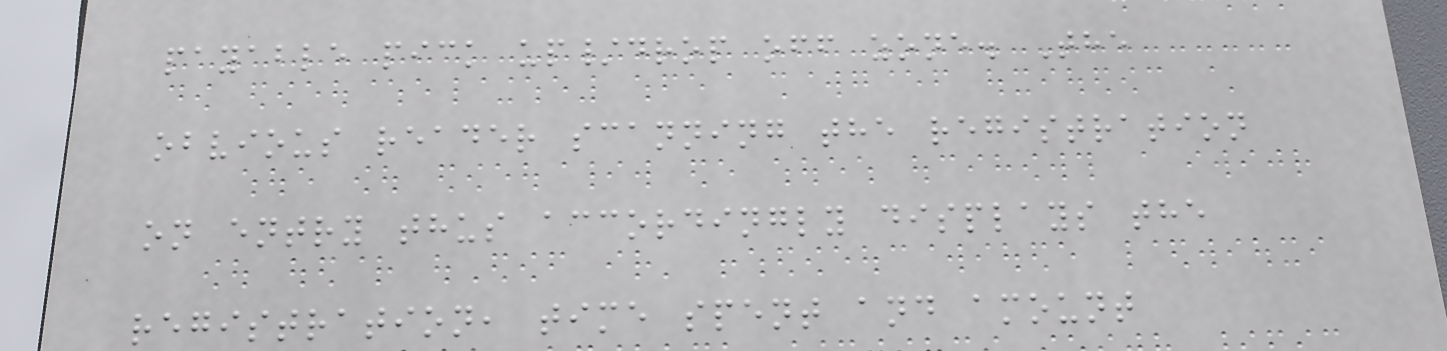payable pick up/drop off zone. The
obvious reader scanning the registration
on entry thus accordingly displays the
registration, time spent and amount
